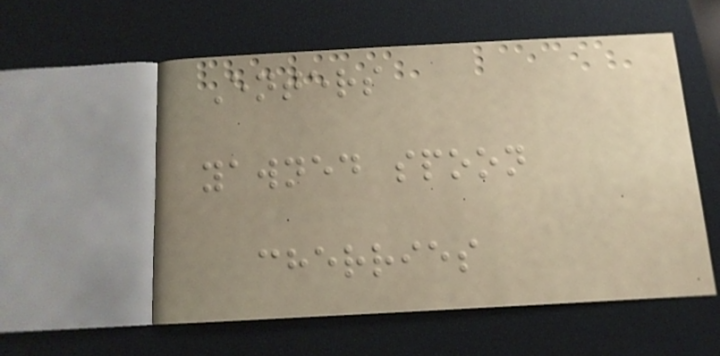Enters
yawned spoon
cherries
